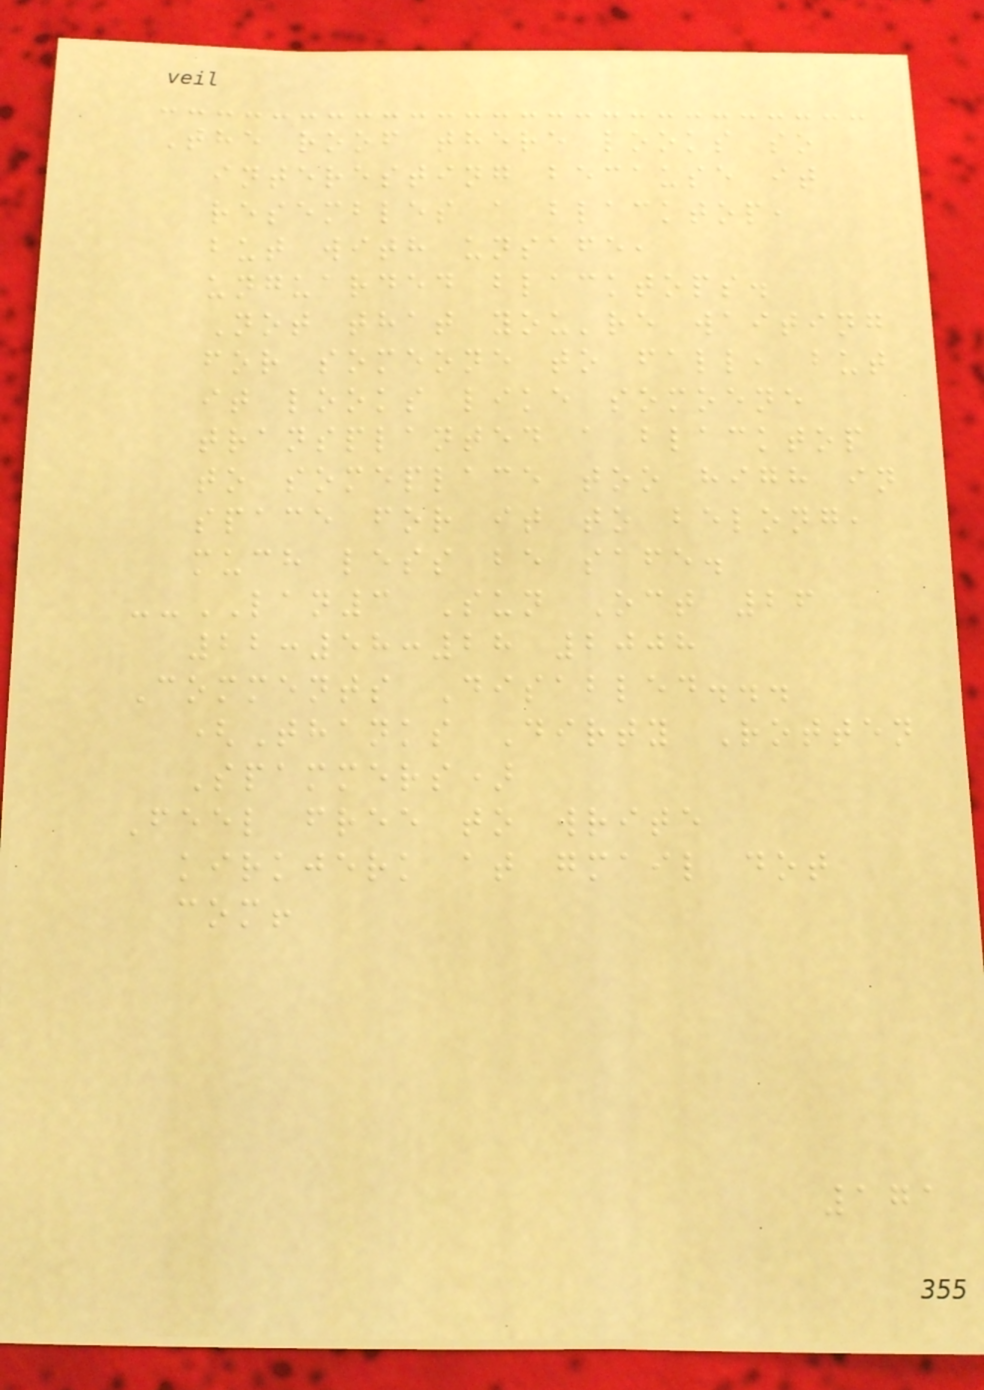The roof there looks so
interesting because it
resembles a blacktop,
but with unsafe,
unguarded blacktops.
Not that you're waiting
for someone to fall, but
it looks like somoene
transplanted a blacktop
to someplace too high in
space for it to belong,
much less be safe.
--LAN3 Sun Oct 26
22:58:28 2008
Comments Disabled...
(Thanks Dirty Rotten
Spammers)
Feel free to write
kirkjerk at gmail dot
com!
171
